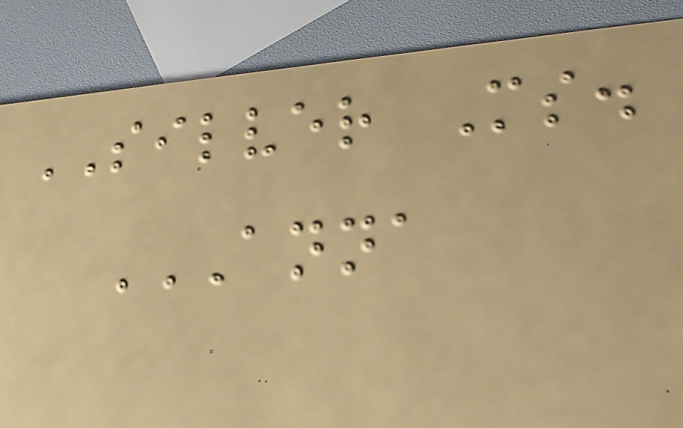SILVER Ms.
ANNA
